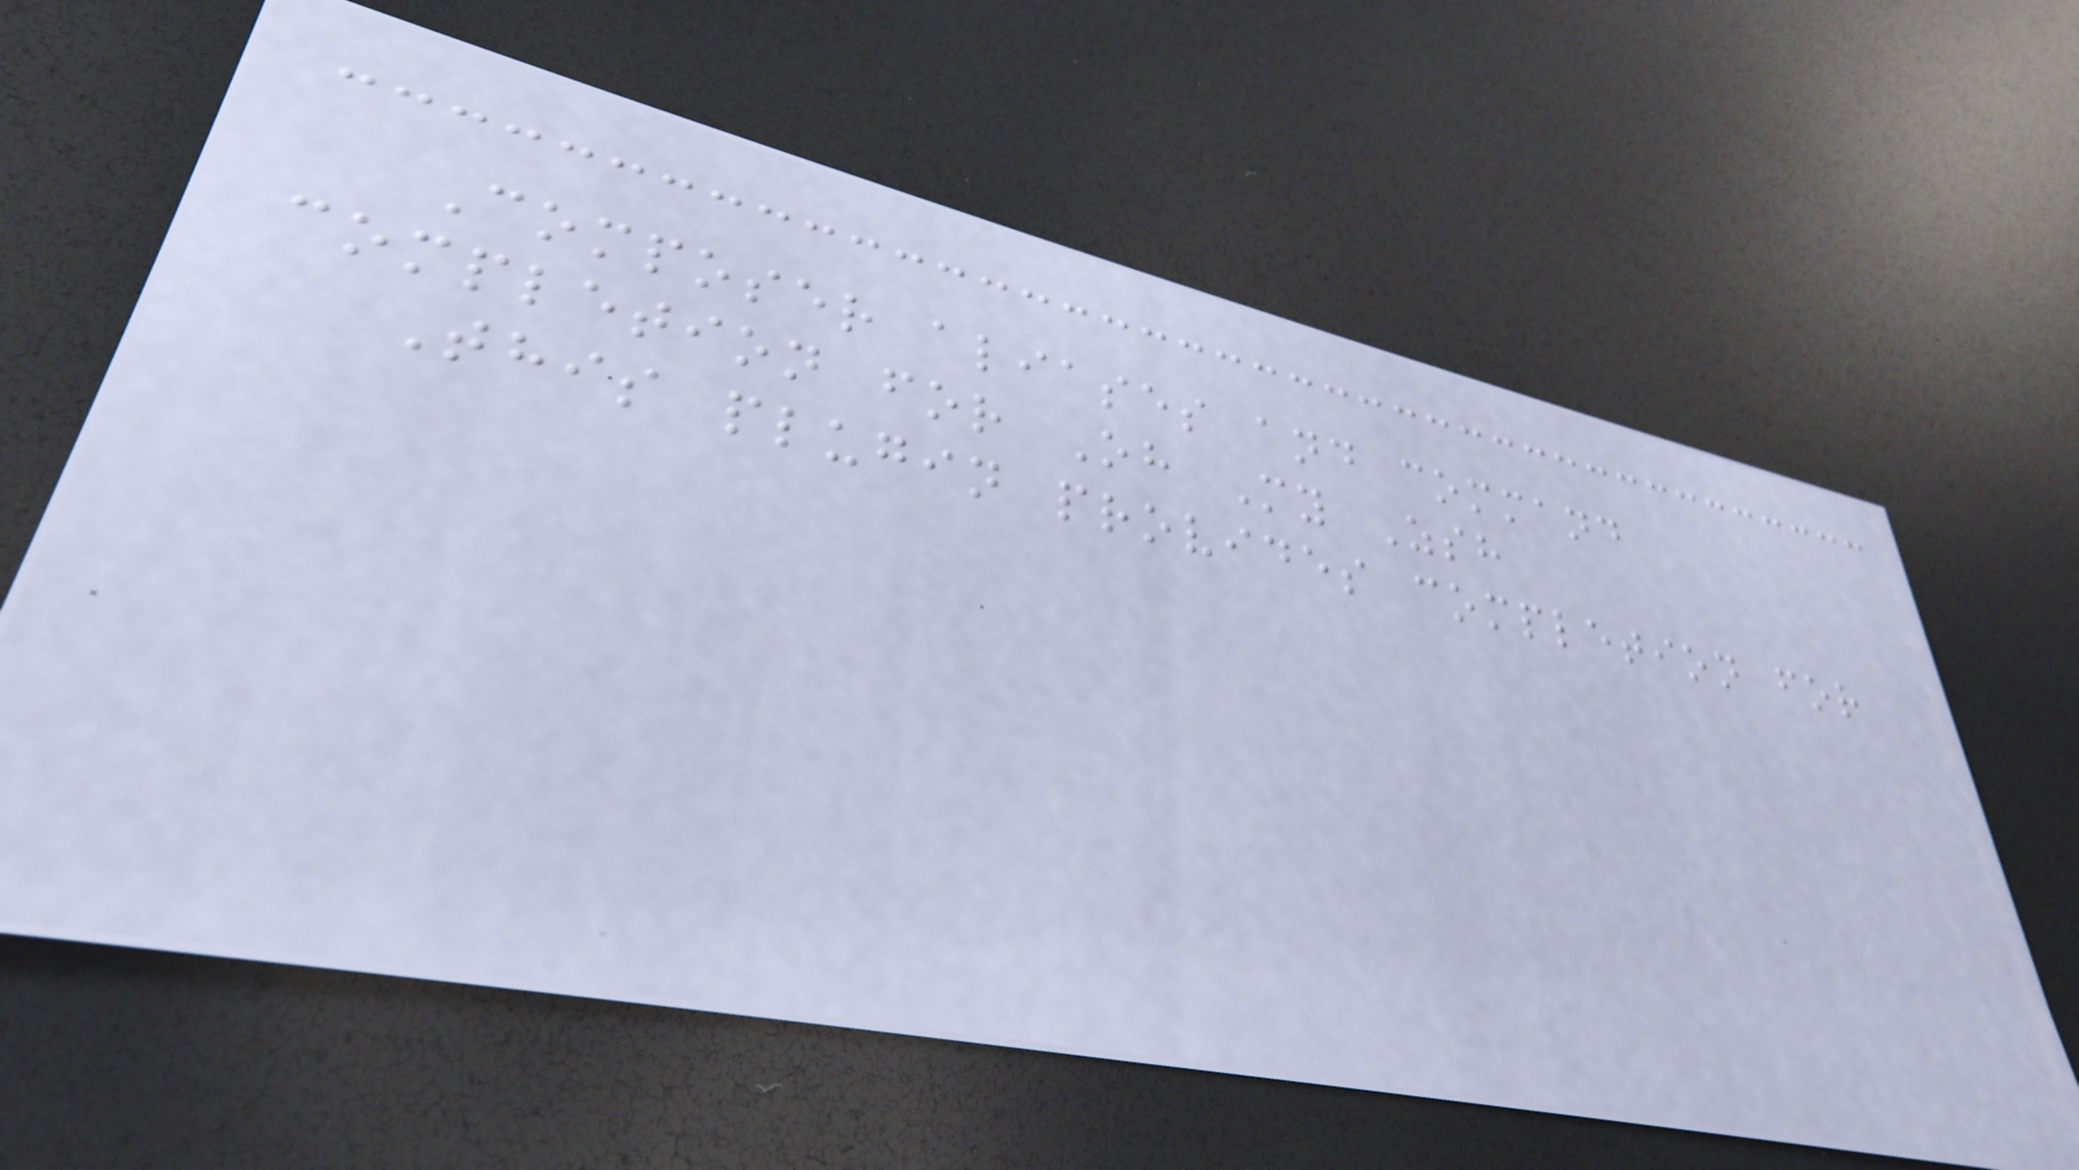Composer aliases and command
completion for Oh My Zsh
This plugin provides completion for
